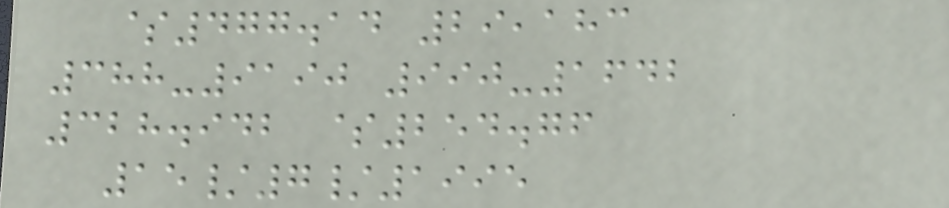$477.14 29,183
388-9190 990-1642
328.942 $254.76
15/7/1995
